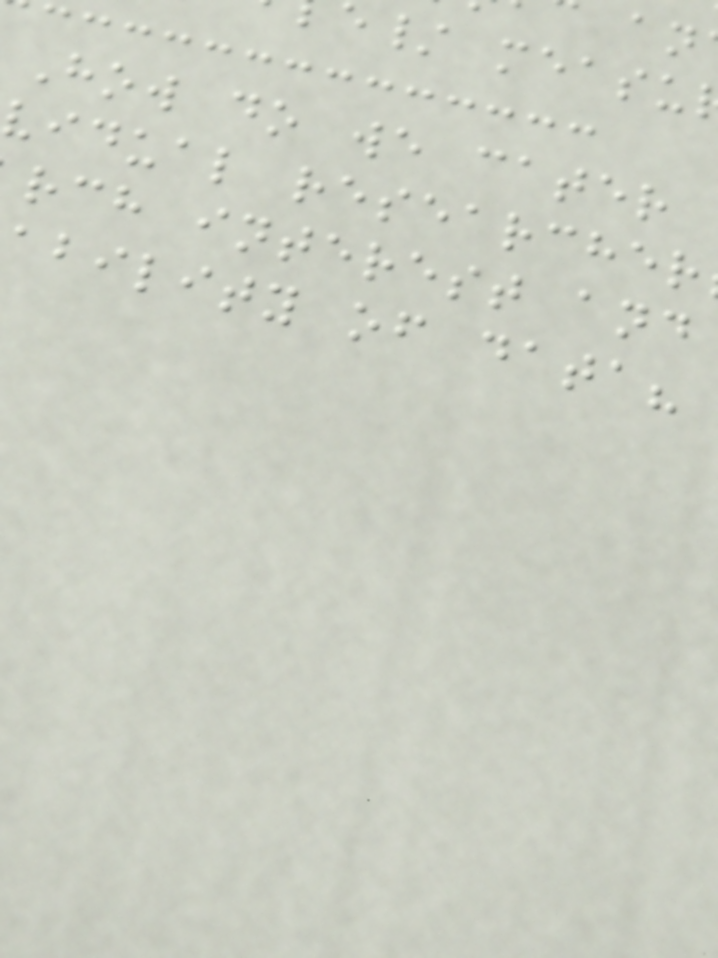e/ measu
How do we cater
vidual researcher
rch interest and
ability of data?
